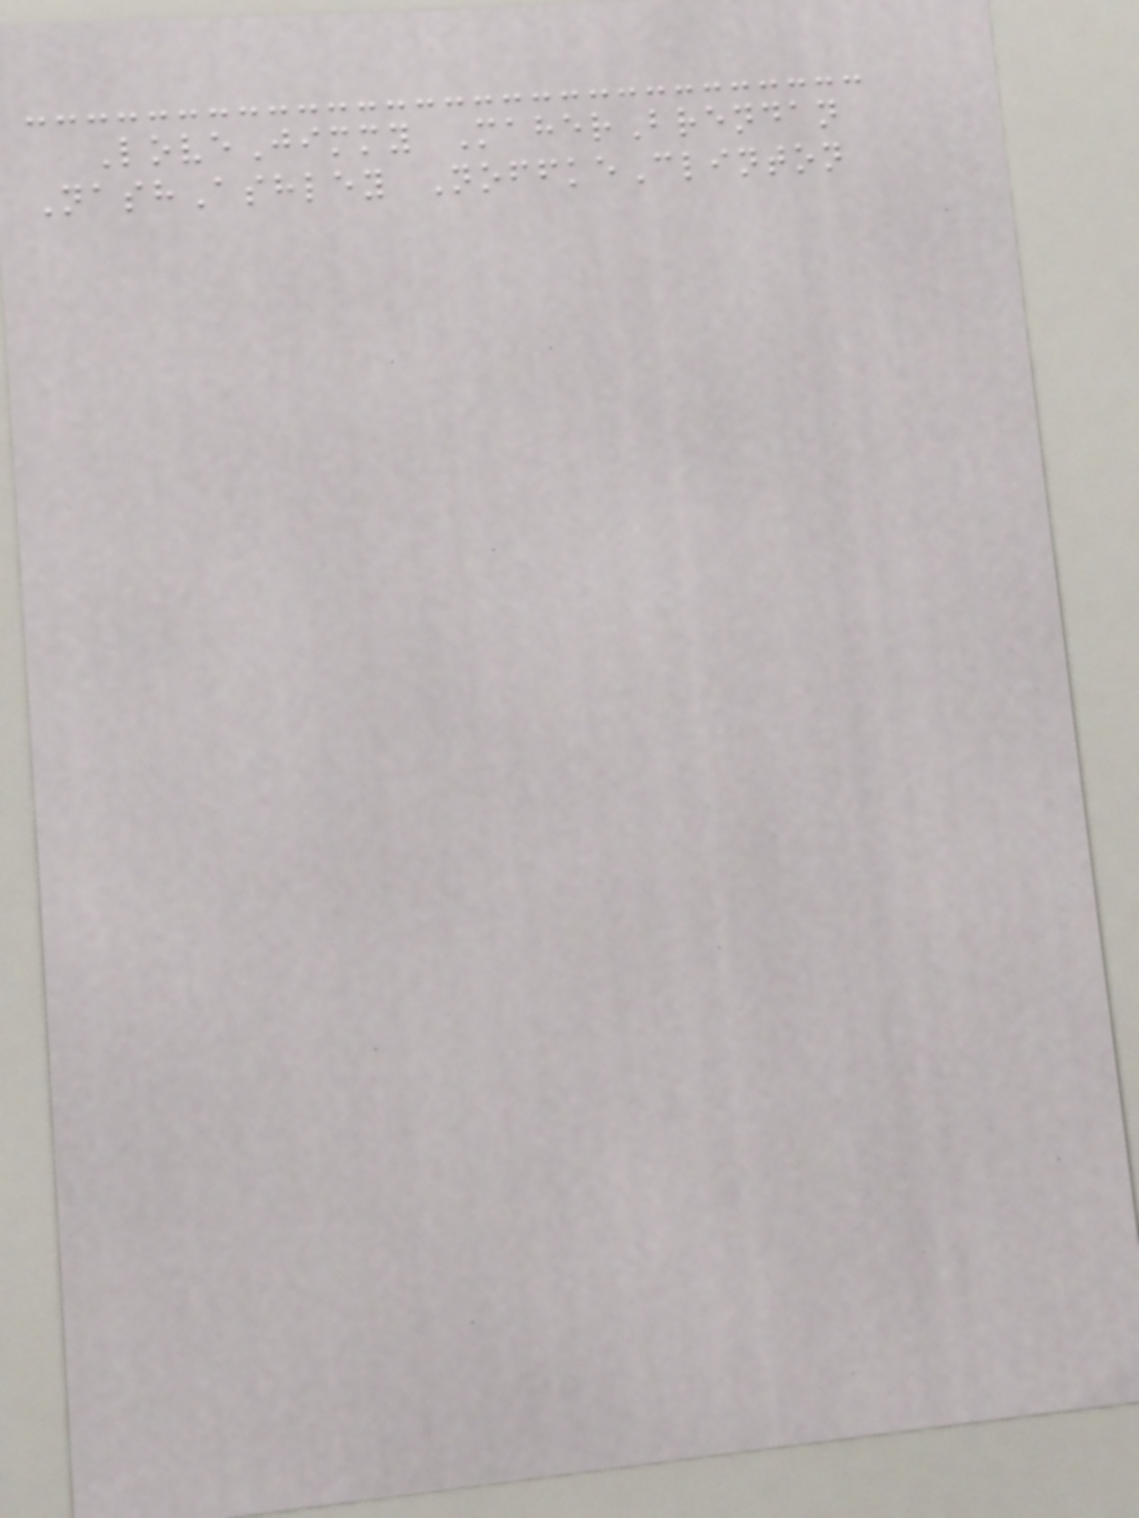LoveJimmy MaherBrendan
NashAshley NoffkeClinton
